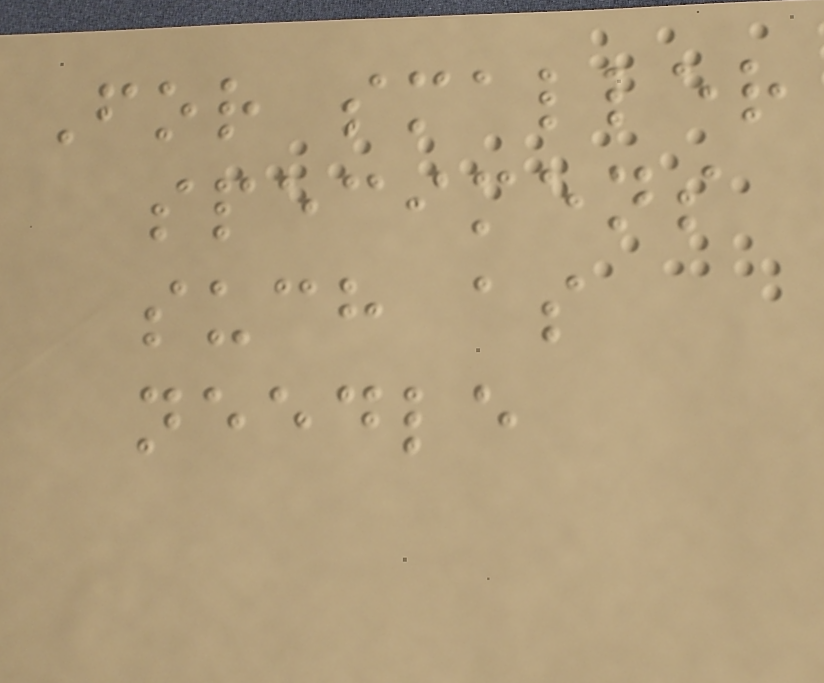For smaller
specimens
such as
needle
